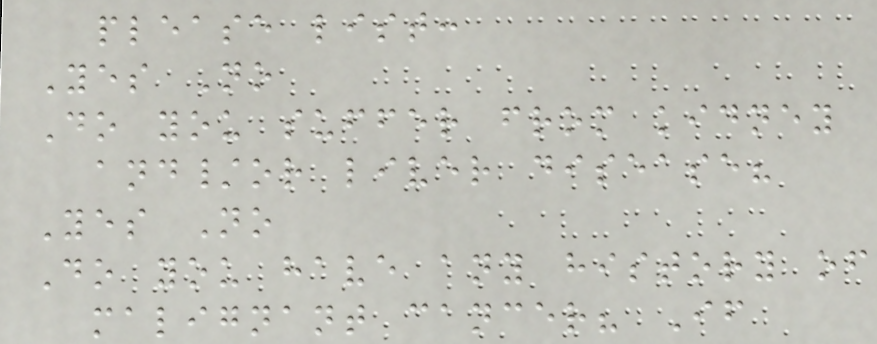please list:
Yes No
Do you suffer from kidney
and/or liver disease?
Yes No
Do you have any history of
malignant cancer? If
